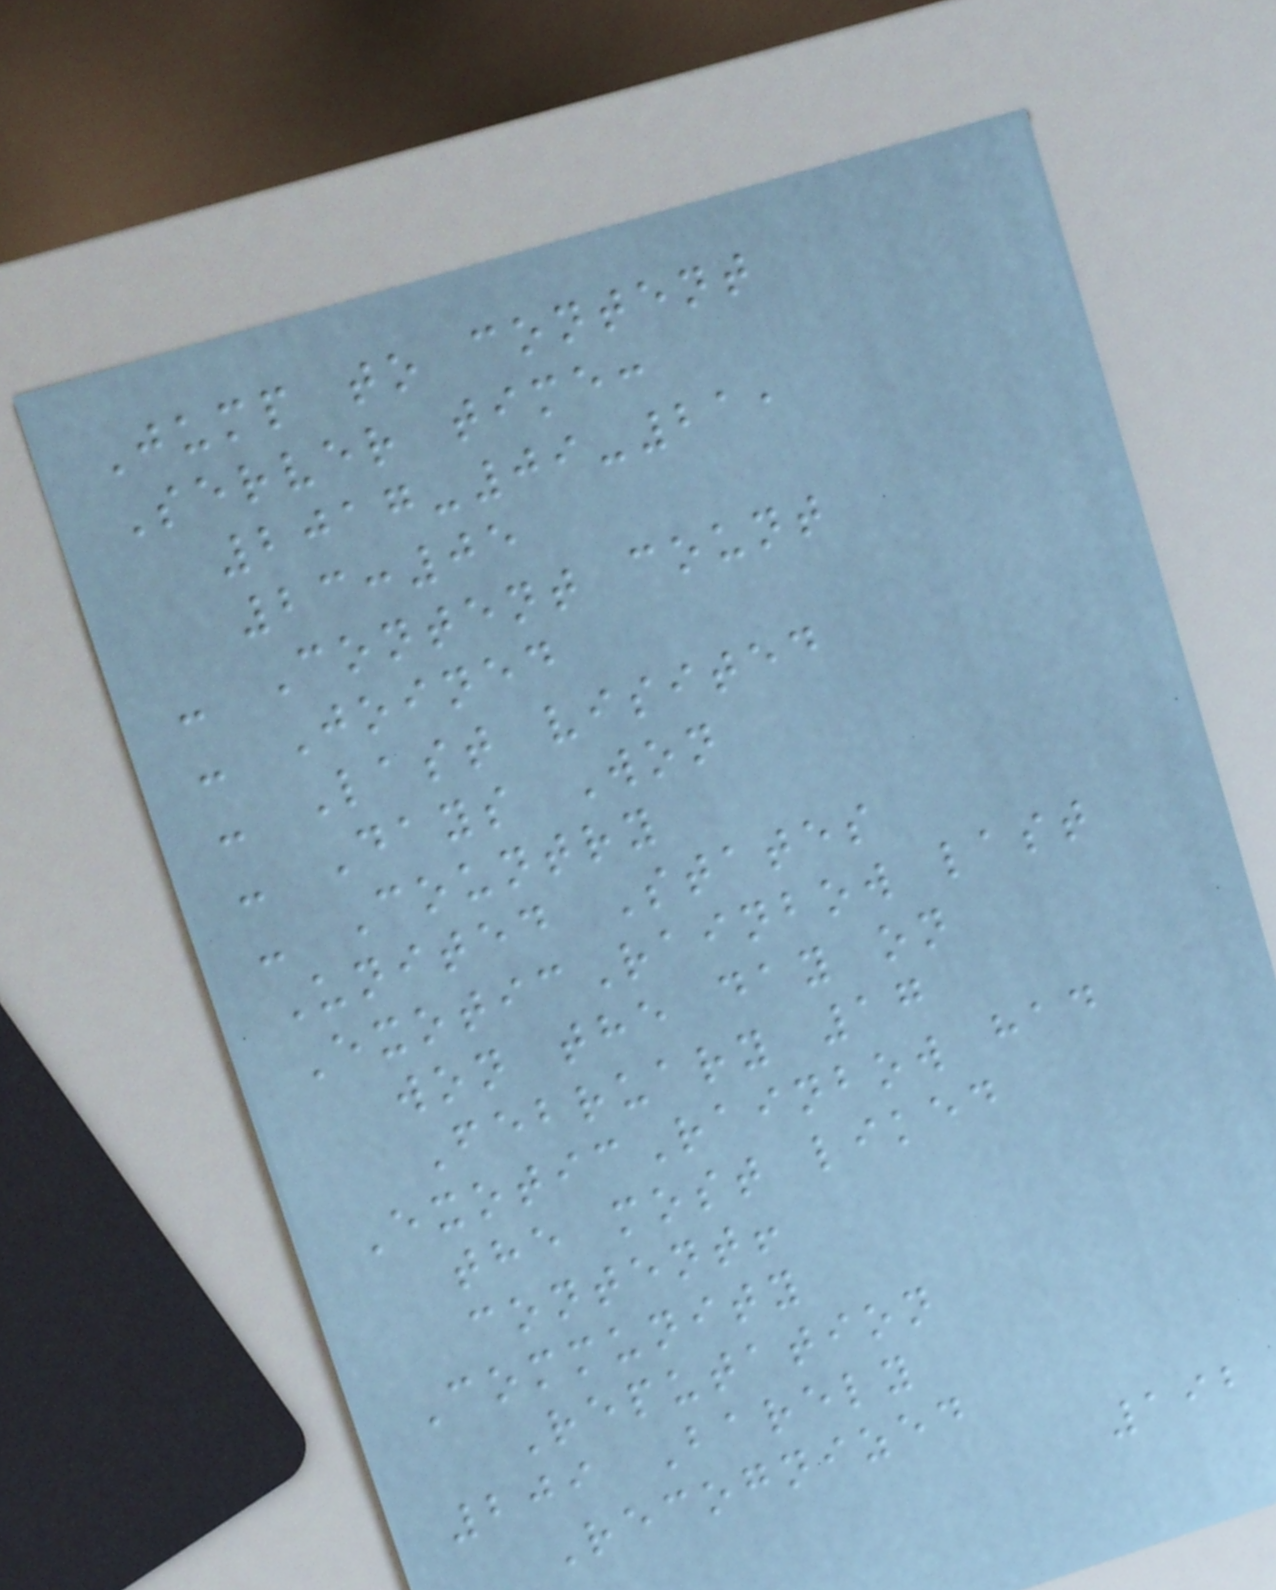Jump to content
Server time:
2017-09-21,
23:05
- Content count
- Joined
- Last visited
- Days Won
- Country
United States
ExoticRainbow last
won the day on
February 17
ExoticRainbow had
the most liked
content!
Community
Reputation
209 Barely
Recognized
192
